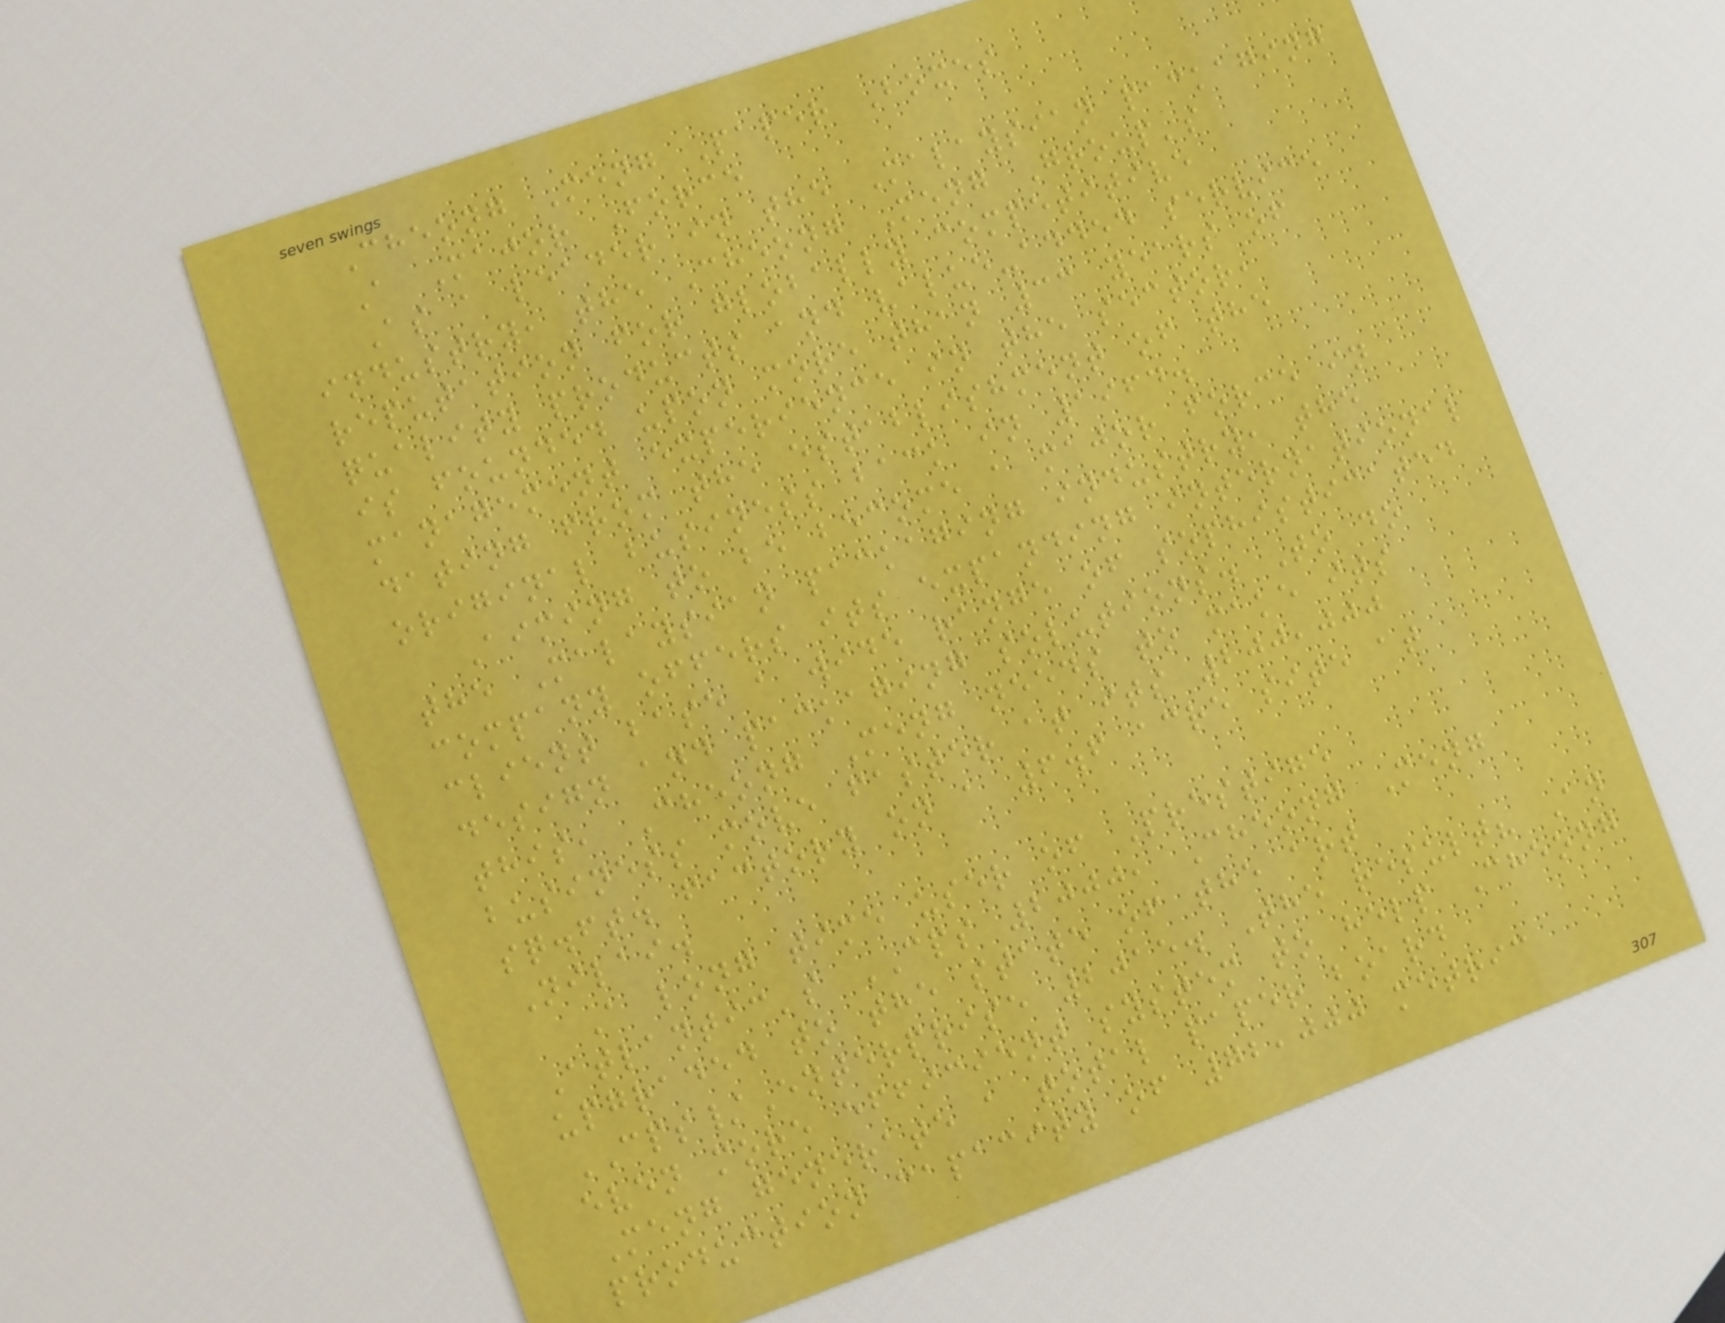Cheong Meng Paper Boxes
A Major Force
As a leader in the Malaysian packaging
industry, the Cheong Meng Group's
reputation for globally competitive
quality products and value-added service
is founded upon more than 33 years of
management experience in the sector,
dating from the establishment of the
original business back in 1964.
Aiming to be become a major force in
the Malaysian packaging industry, the
company offers its expanding international
client base a wide range of sophisticated
design and packaging solutions. To do
this, Cheong Meng needs to make its
business move faster at its 200,000
sq.ft. factory on a 6.6 acre site at
Nilai.
A long time user of Prestige
Atlantic's CPS 2000, Cheong Meng
upgraded to the state of the art
CPS/Enterprise 2015. The result? An
even more efficient system to help Cheong
Meng generate a total paper board
production capacity of 72,000 metric
